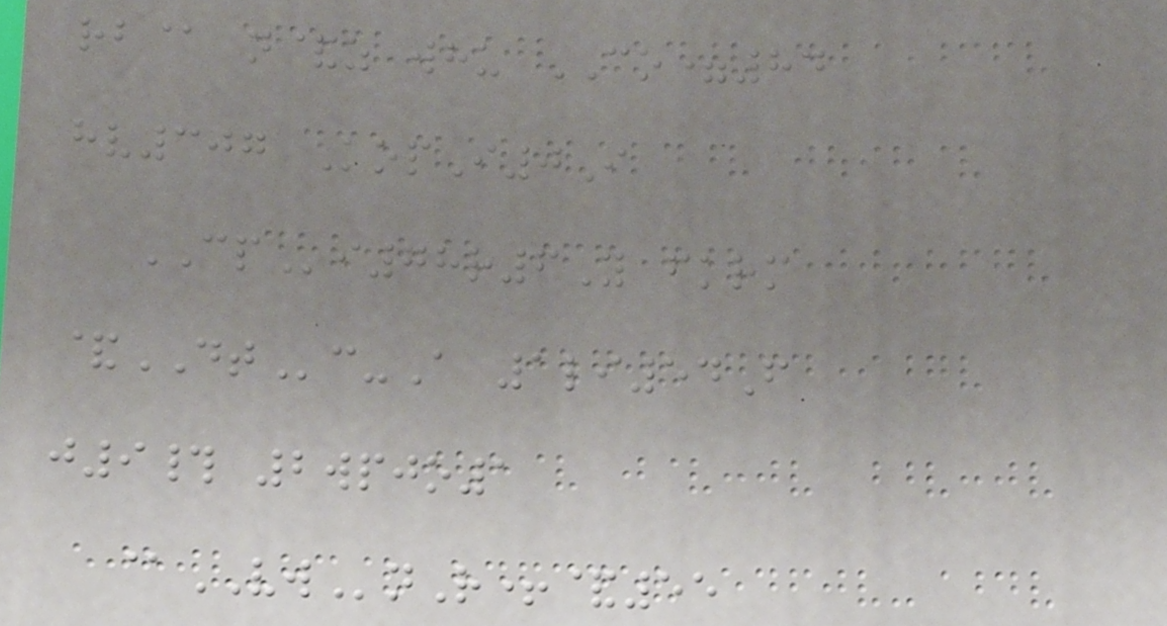rb@ n&z whu CO=84
hv307 KopI0I
CPi78r6Y fkrm
&DTc-A 1li54F
j9# 2wpjo1
@VWnR+&55
